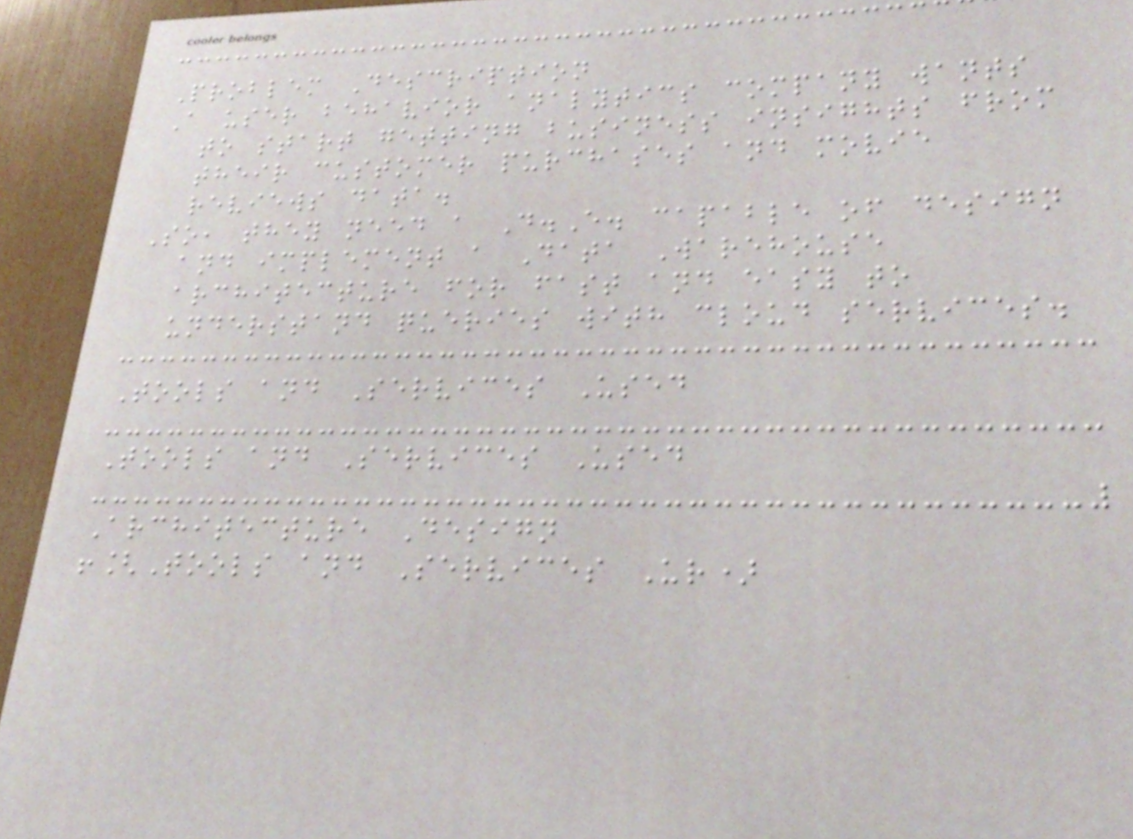Problem Description
A user behavior analytics company wants
to start getting business insights from
their customer purchases and movie
reviews data.
So, they need a D.E. capable of design
and implement a Data Warehouse
architecture for fast and easy to
understand queries with cloud services.
Tools and Services Used
Tools and Services Used
Architecture Design
![Tools and Services Ur)
